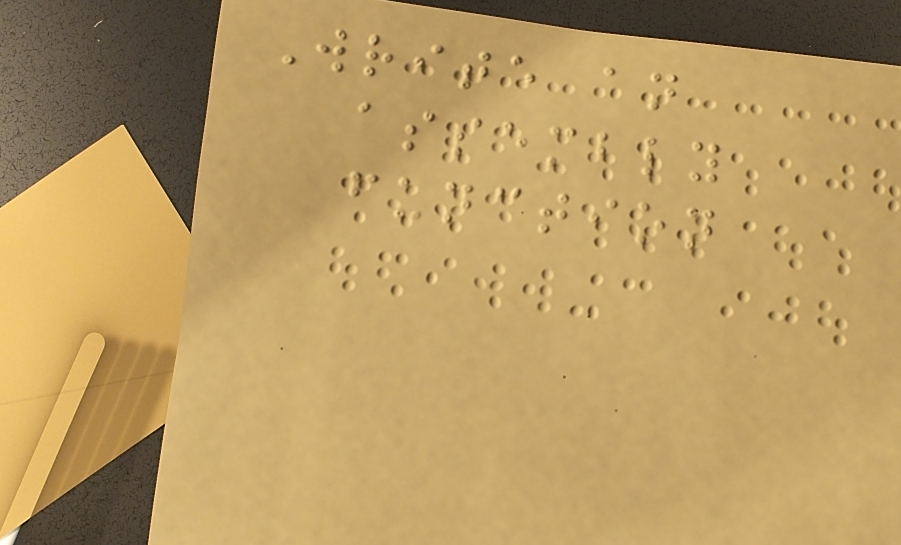Write an
assembly
function
